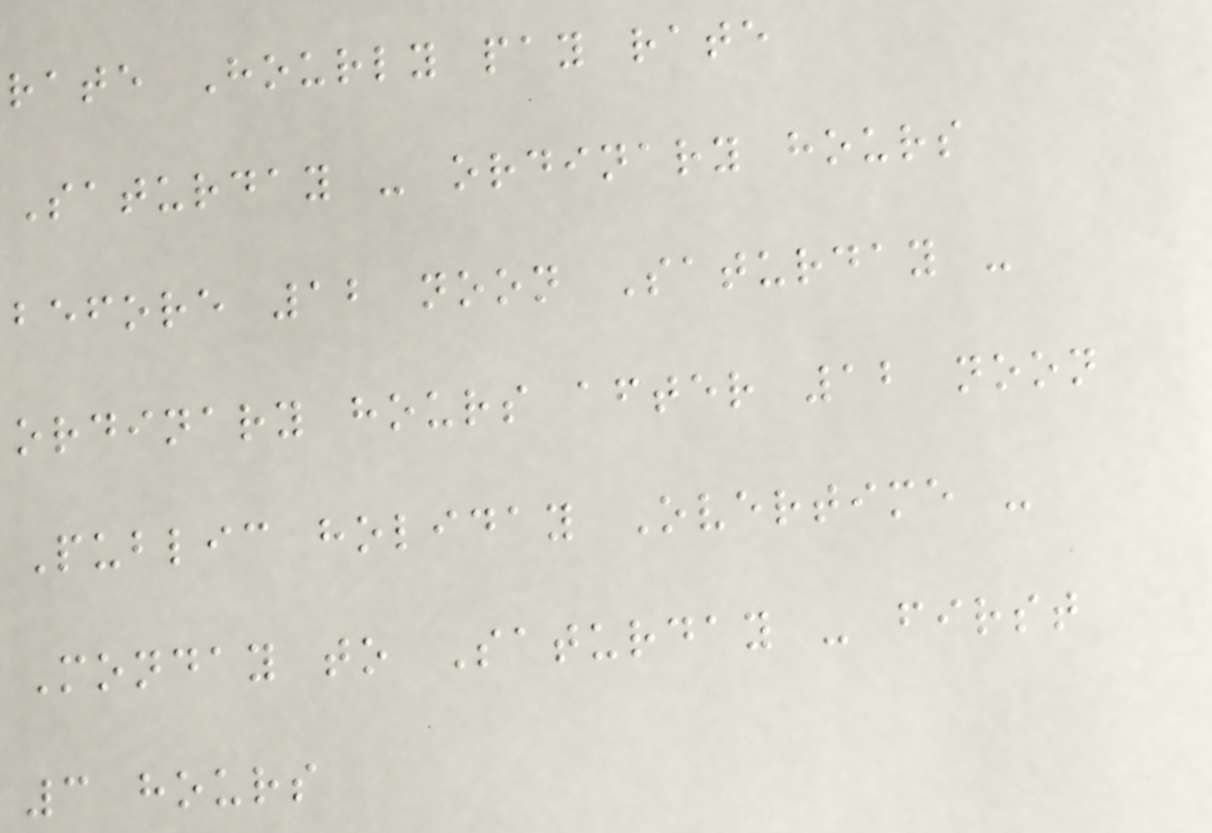rate Hourly pay rate
Saturday - ordinary hours
before 12 noon Saturday -
ordinary hours after 12 noon
Public holiday Overtime -
Monday to Saturday - first
3 hours
